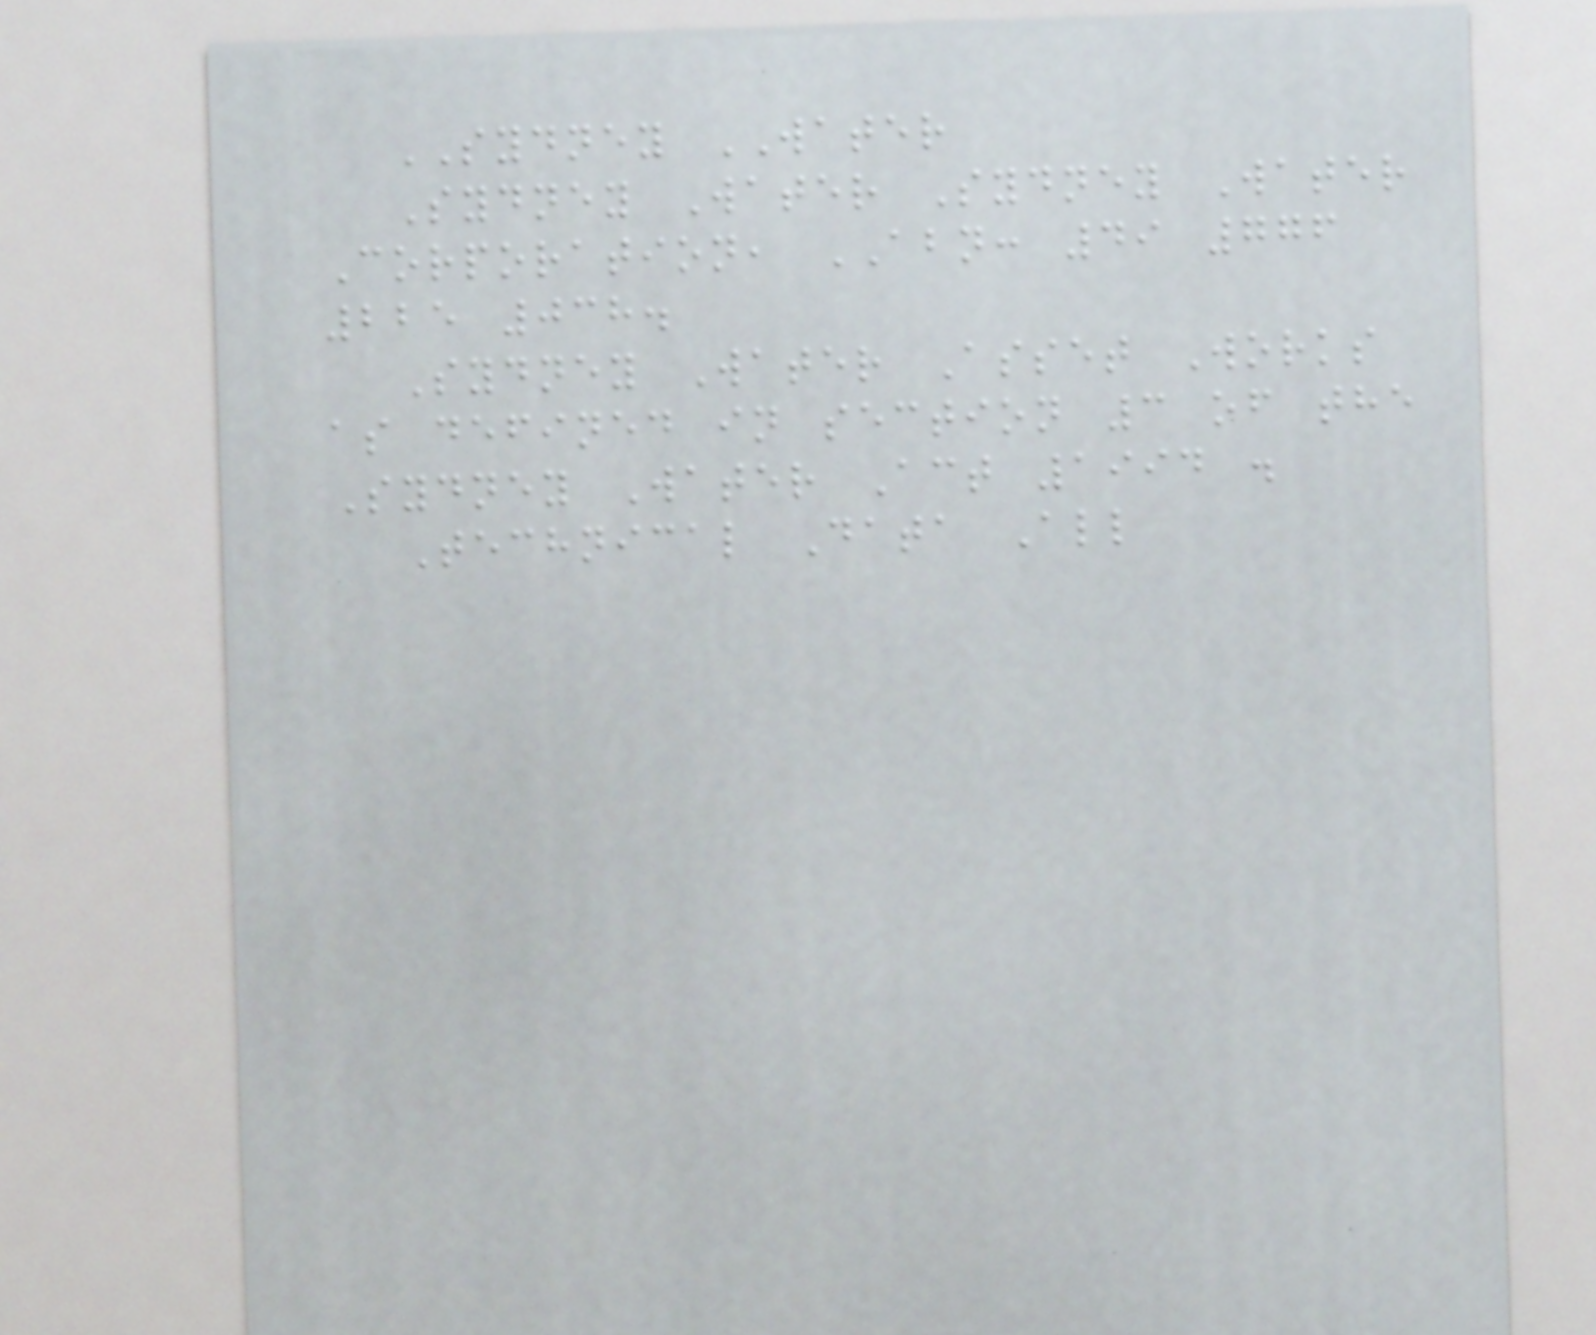SYDNEY WATER
Sydney Water Sydney Water
Corporation, ABN: 49 776
225 038.
Sydney Water Asset Works
as defined in section 3 of the
Sydney Water Act 1994 .
Technical Data All
